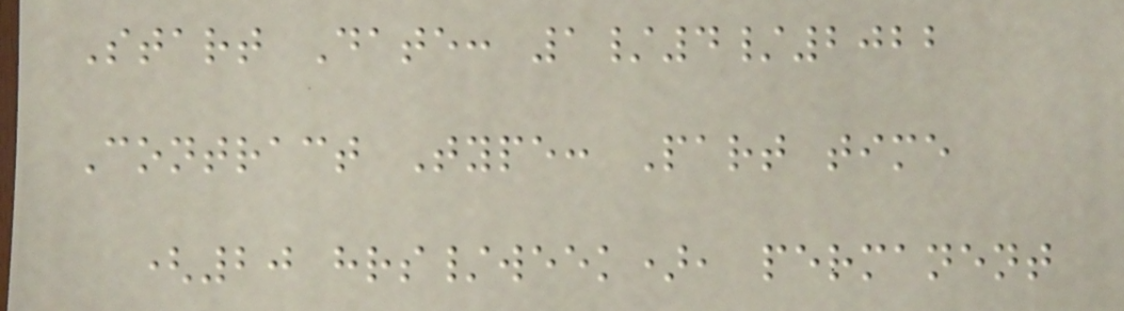Start Date: 1/4/2022
Contract Type: Part time
(20 hrs/week), permanent
